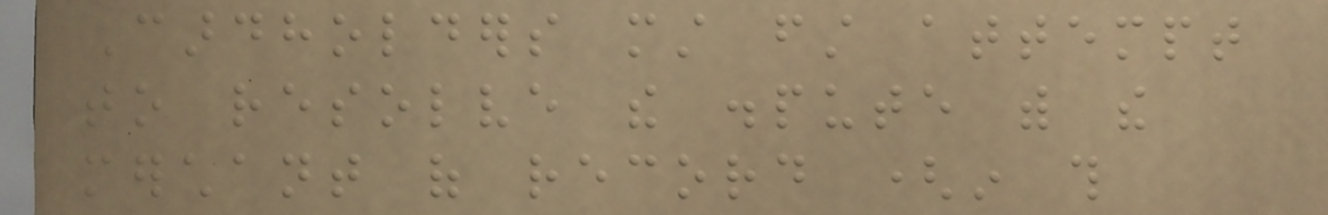Cardholders must first attempt
to resolve the dispute with the
merchant of record (in this
